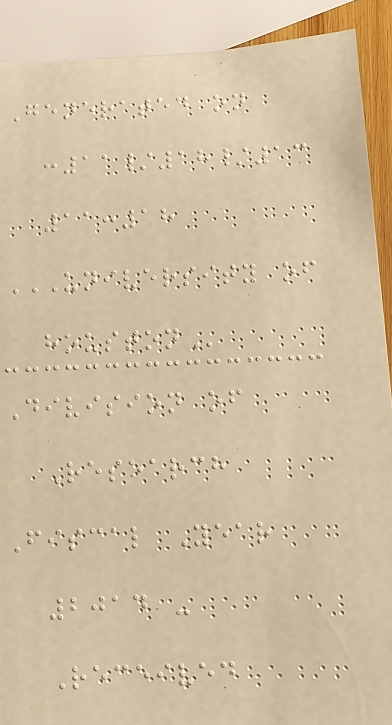Generated on
:11/18/13
11:18
UNIVERSITY OF
HOUSTON
Division of
Research
Fiscal Year
2014 -
Received
